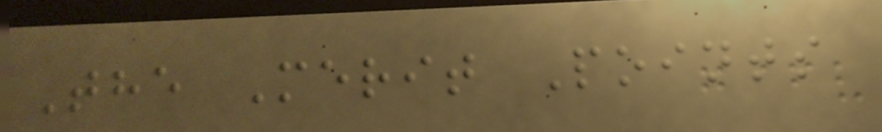The Merit Points
